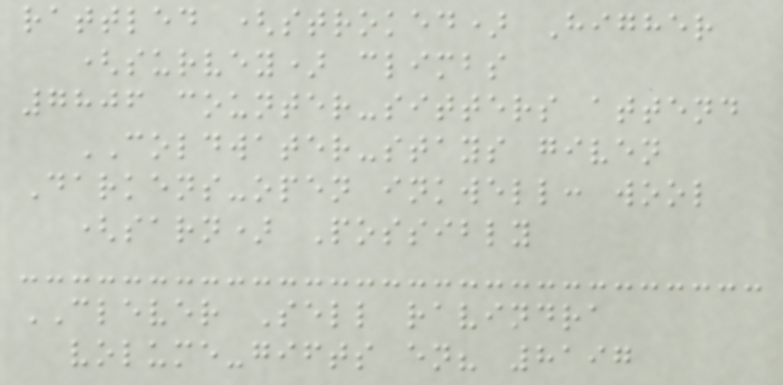rattled (stroked) Higher
(survey) climbs
7806 counter-sitters attend
COLDWATER-stays given
Darkens-open inkwell: wool
(sarn) Possibly
CLEVER Sell ravindra
volume-gifts en? 8197
